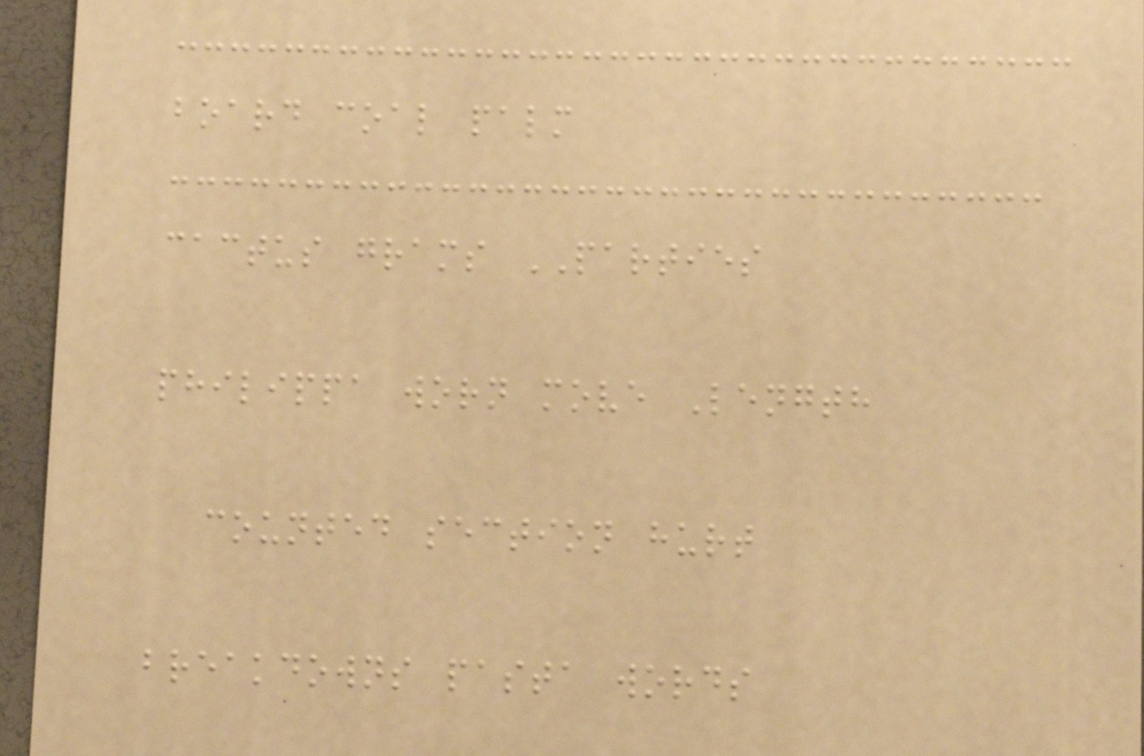board coal palm
cactus grams PARTIES
philippa worn move Length
counted section hurt
breakdowns pasta words
